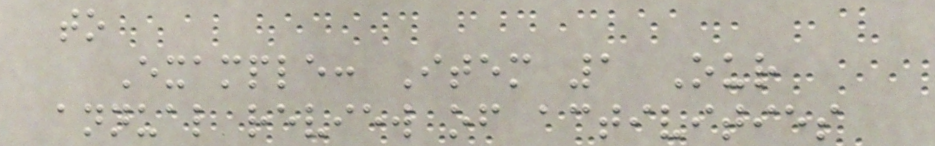to
Example: Item 1 Our
annual review of activities
